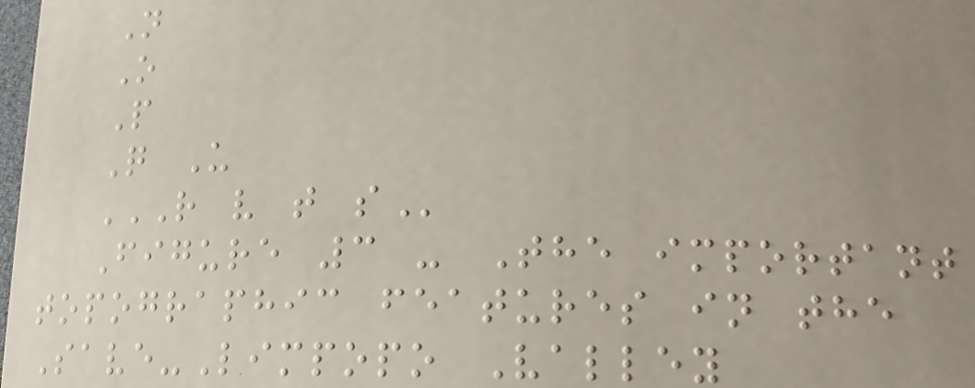N
O
P
Q U
R V T S
Figure 3 - The important
topographic features in the
Save-Limpopo Valley
